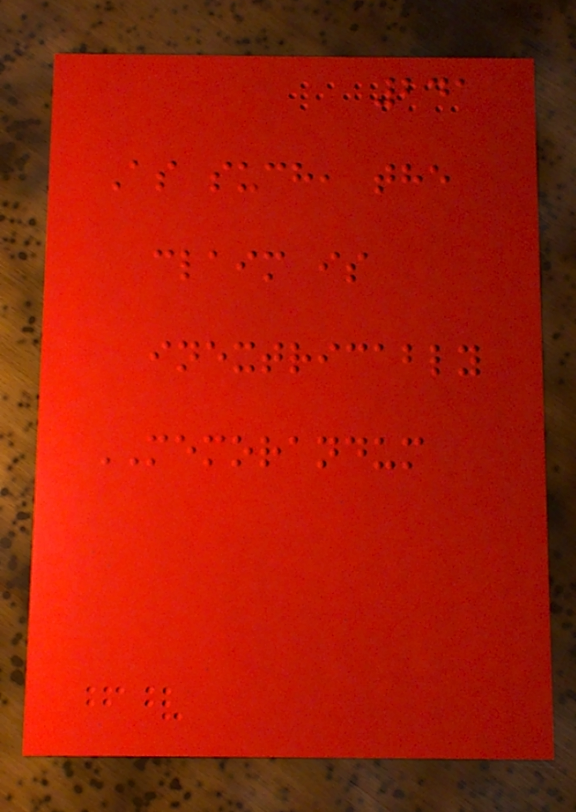241
As such, the
claim is
inextricably
MEMORANDUM
